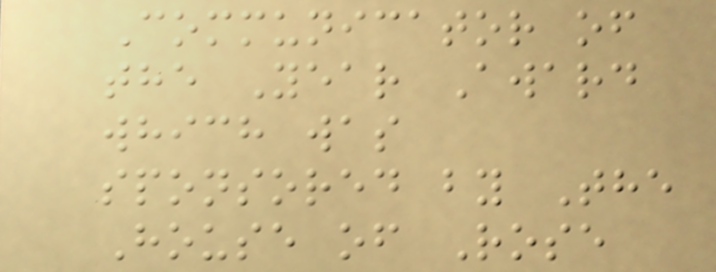Communicator of
the Year Award
which was
sponsored by The
House of Rose
